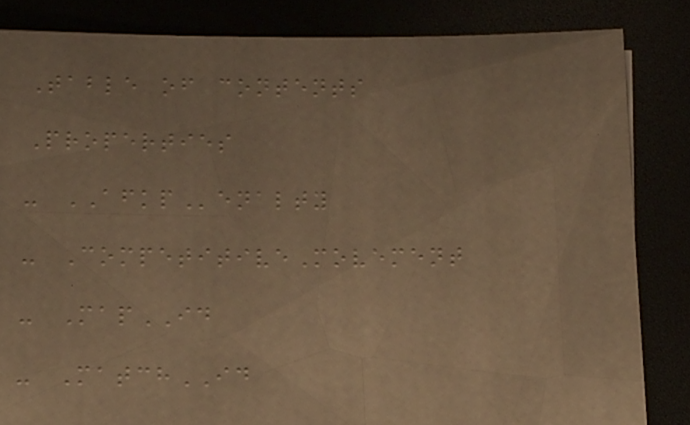Table of contents
Properties
- AFKPenalty
- CompetitiveMovement
- MapID
- MatchID
